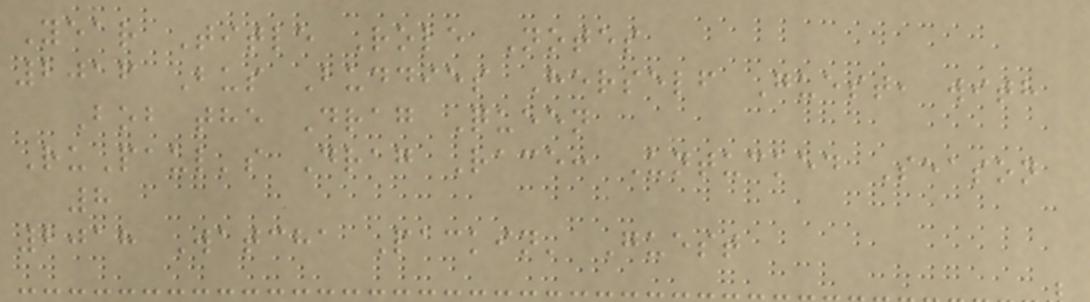Year Title Role Notes
2016 Bus Buddies Herself Guest, with
Bob the Drag Queen
RuPaul's Drag Race: Untucked Season
8
2018 Watcha Packin' Guest
